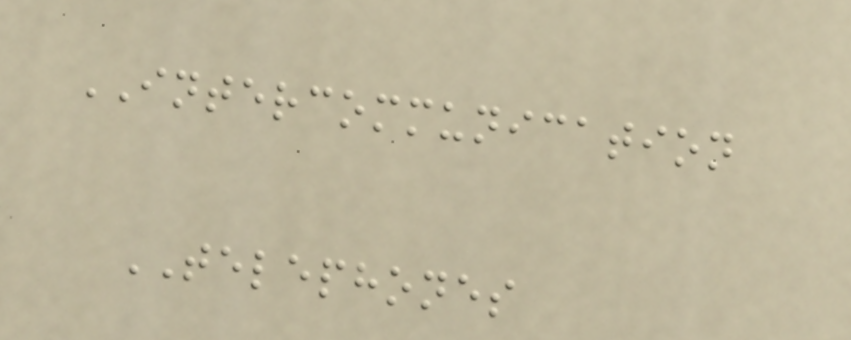INTERCOMMUNICATION
TELEPHONES
